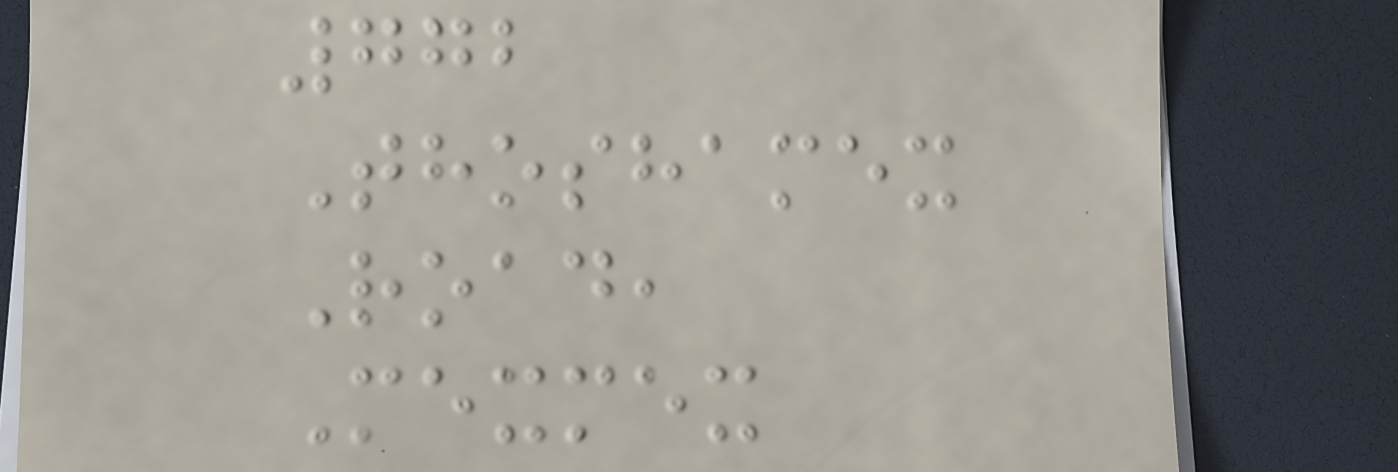772
Thoshamex
Road,
Mexmex
